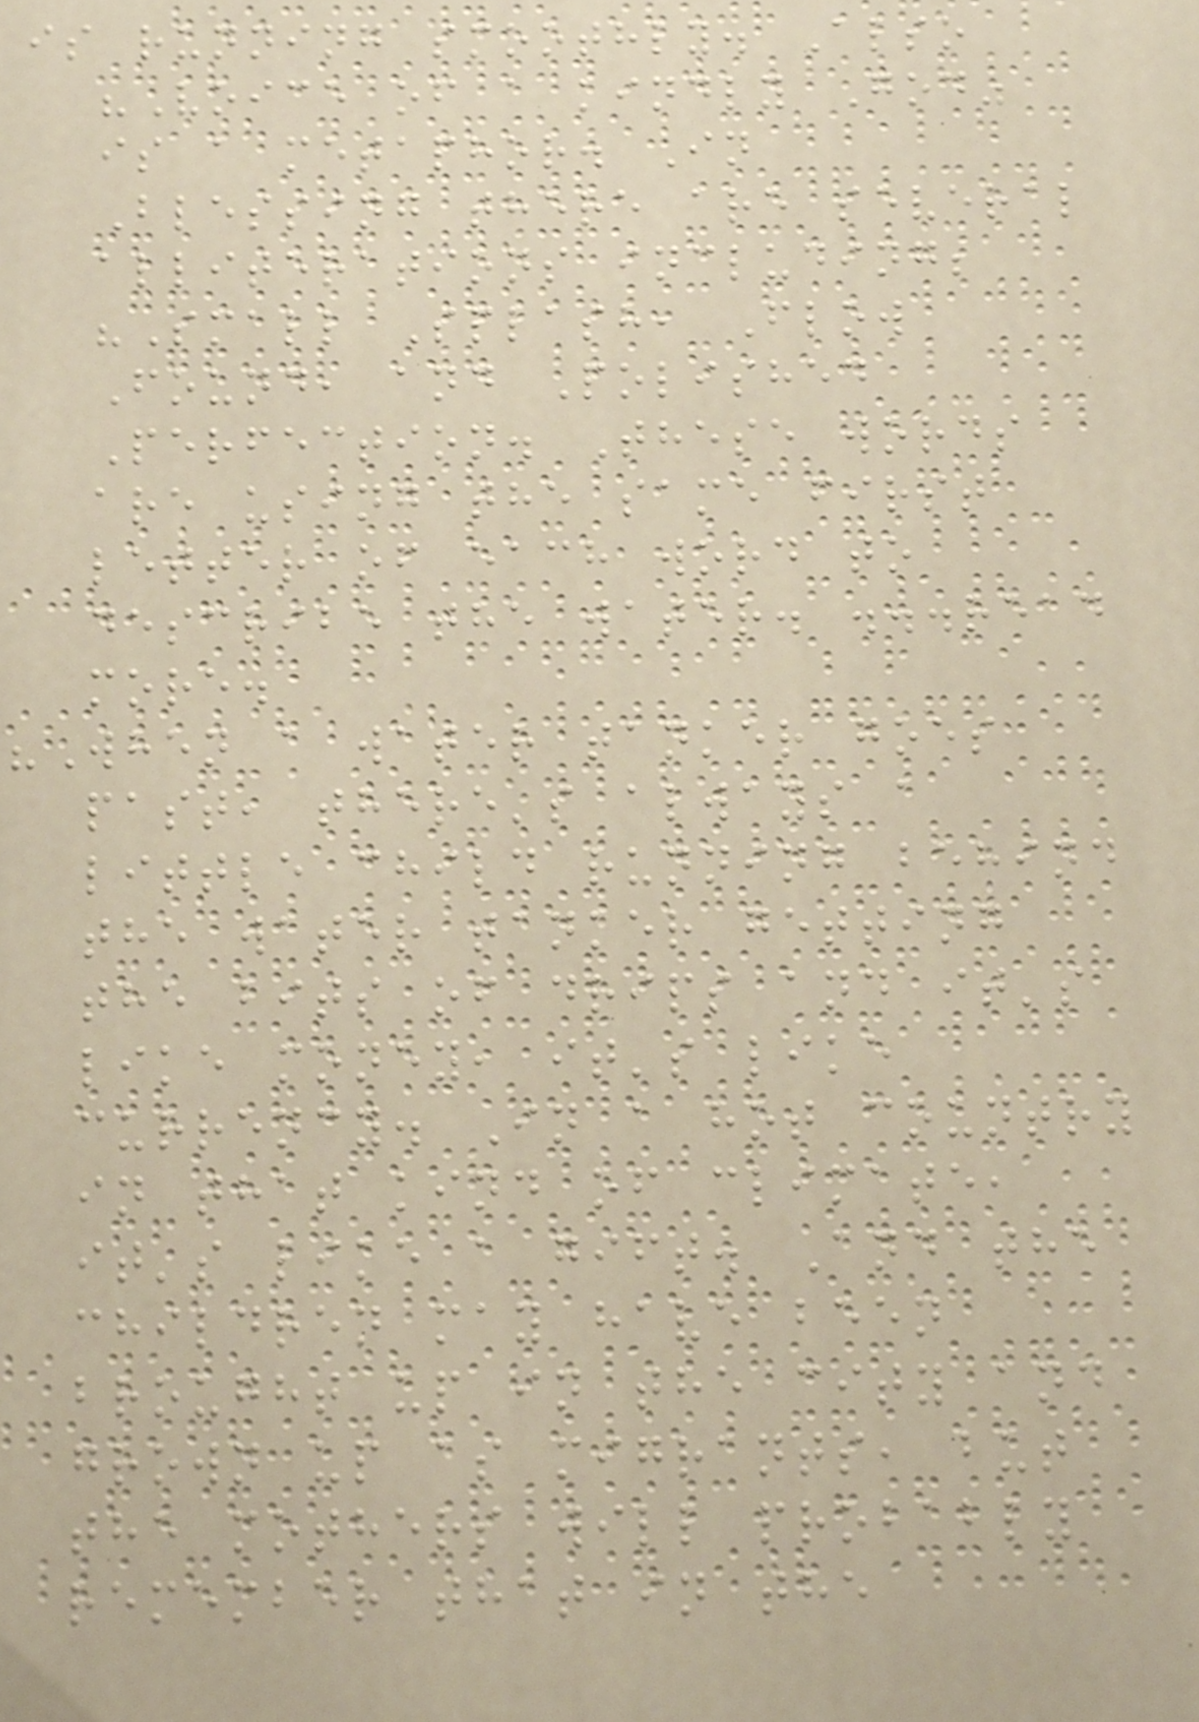is running smoothly. Also
"Voice of a kindly God"
is a metaphor. In
Blessing there are several
alliterations including;
"Small Splash, Flow
Found, and Polished
Perfection. These words
are using the same first
letter of each word to
describe the water. ...read
more.
"When a water tanker goes
past, there's always a
little child running behind
the water tanker getting
the bits of drips and it's
like money, it's like
currency. In a hot country
in that kind of climate,
it's like a gift. And the
children may have been
brought up in the city and
grown up as migrants, but
the mothers will probably
remember that in the
